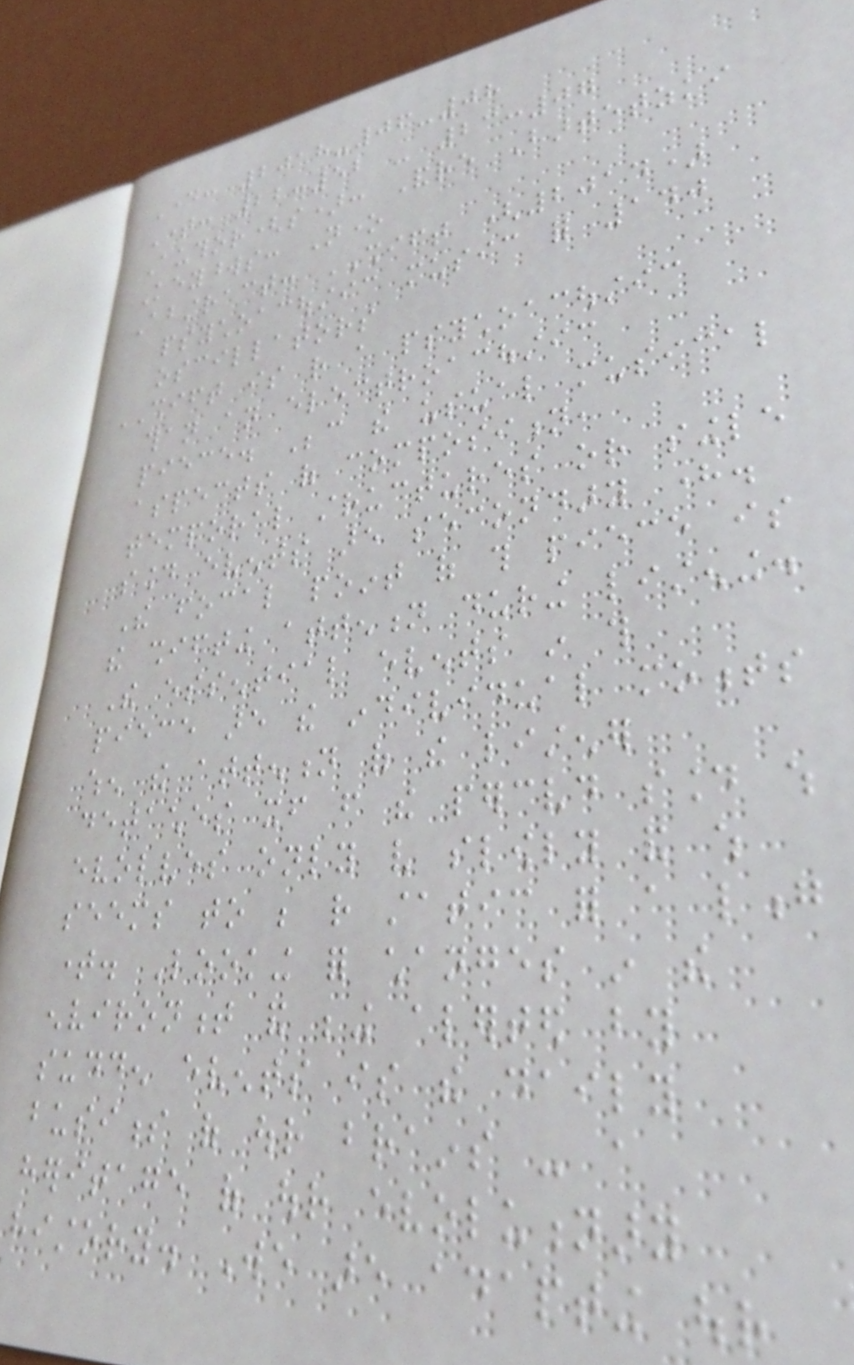Day: 2018-06-08
Time: 22:52 - 23:07
Author(s): Andre Bartetzki
Keywords: None
Abstract: SHIFT (2014)
psychoacoustic music for 140
oscillators
SHIFT is rather a psychoacoustic
than an electroacoustic
piece. Because the usual musical
aspects of composition,
temporal structures or single
sound events are secondary here.
The focal point of this piece is
the shifting attention during listening.
The essential events in this
piece are the individual moments
when the attention of the listener
detaches itself from the perceived sound which
evolves only very slowly and which
seems to be rather static for a long
time. Looking for changes in the
environment and being alerted by
sudden events is the daily
business of our brains - a
heritage of our evolutionary
history. We are adapting our
